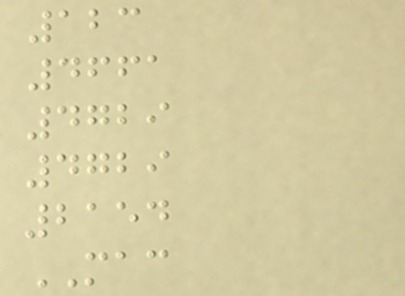123
4661
4729
4729
2154
MAC
